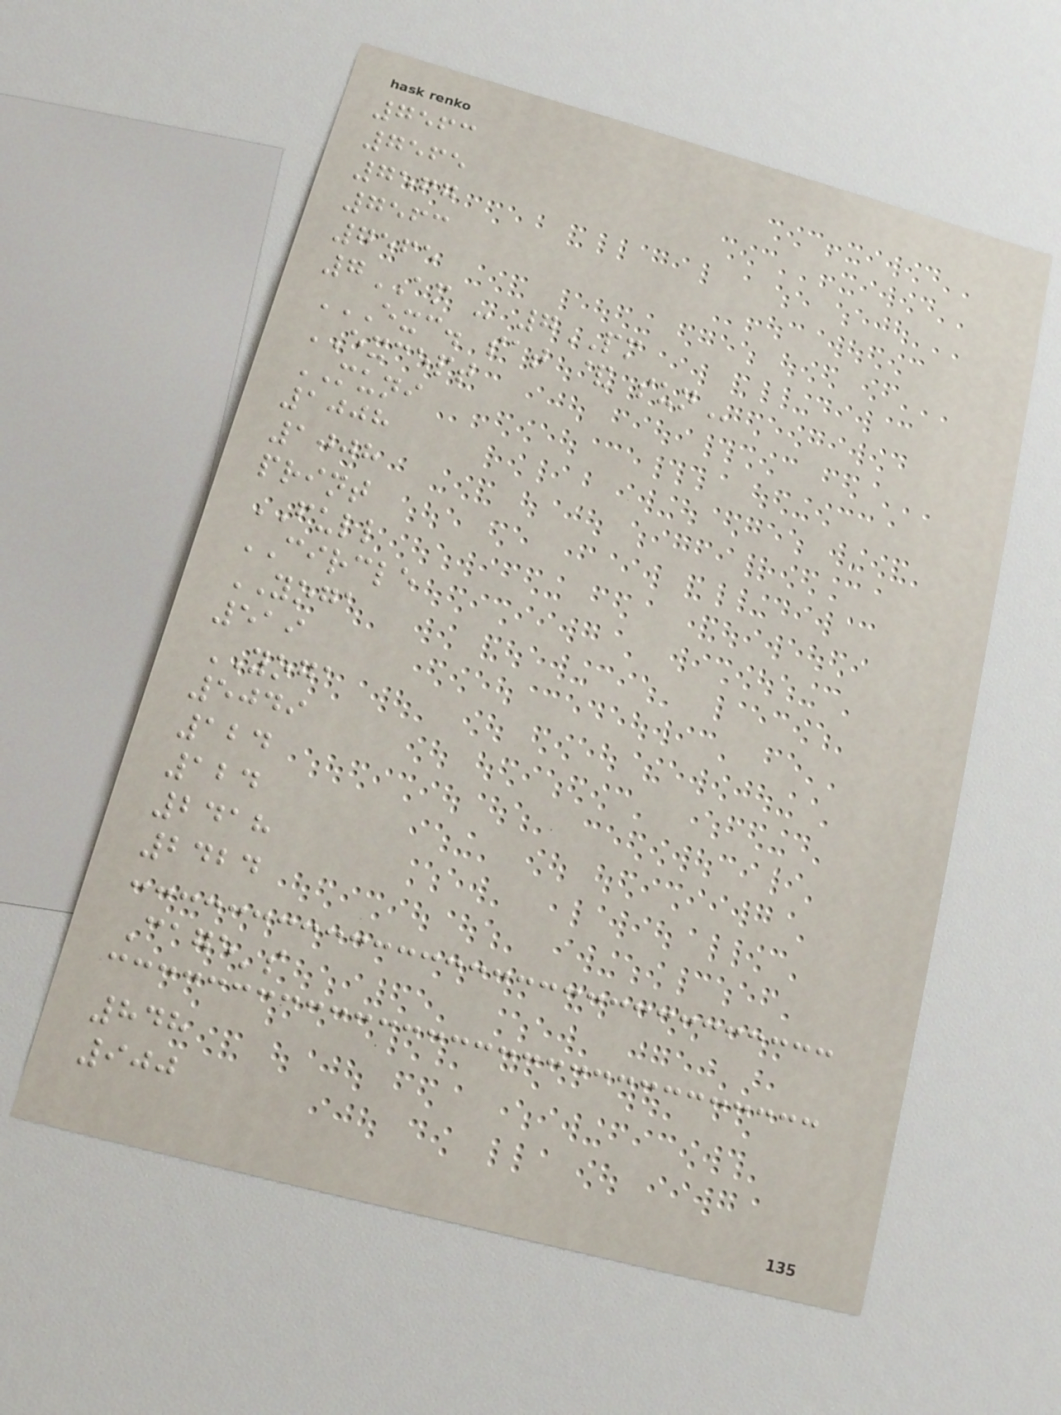7563
7565
7567
7563
7565
7AM - 7PM
EXC. SAT & SUN
EXCEPT
MUNI
1008
1008
print
FULL
CIRCLE
YOGA
519
YOGA
5049
124
124
2418
2424
Cage's
848
900
